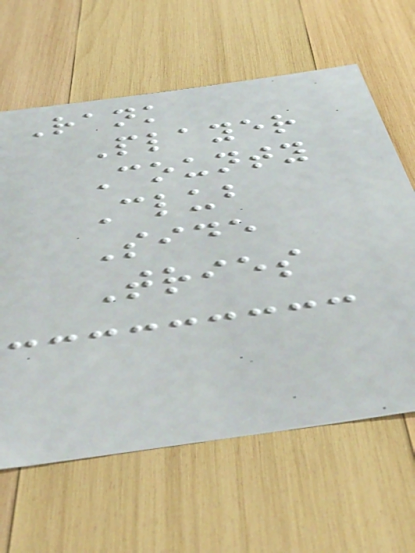Rank
Player
County
Club
Side
Tries
